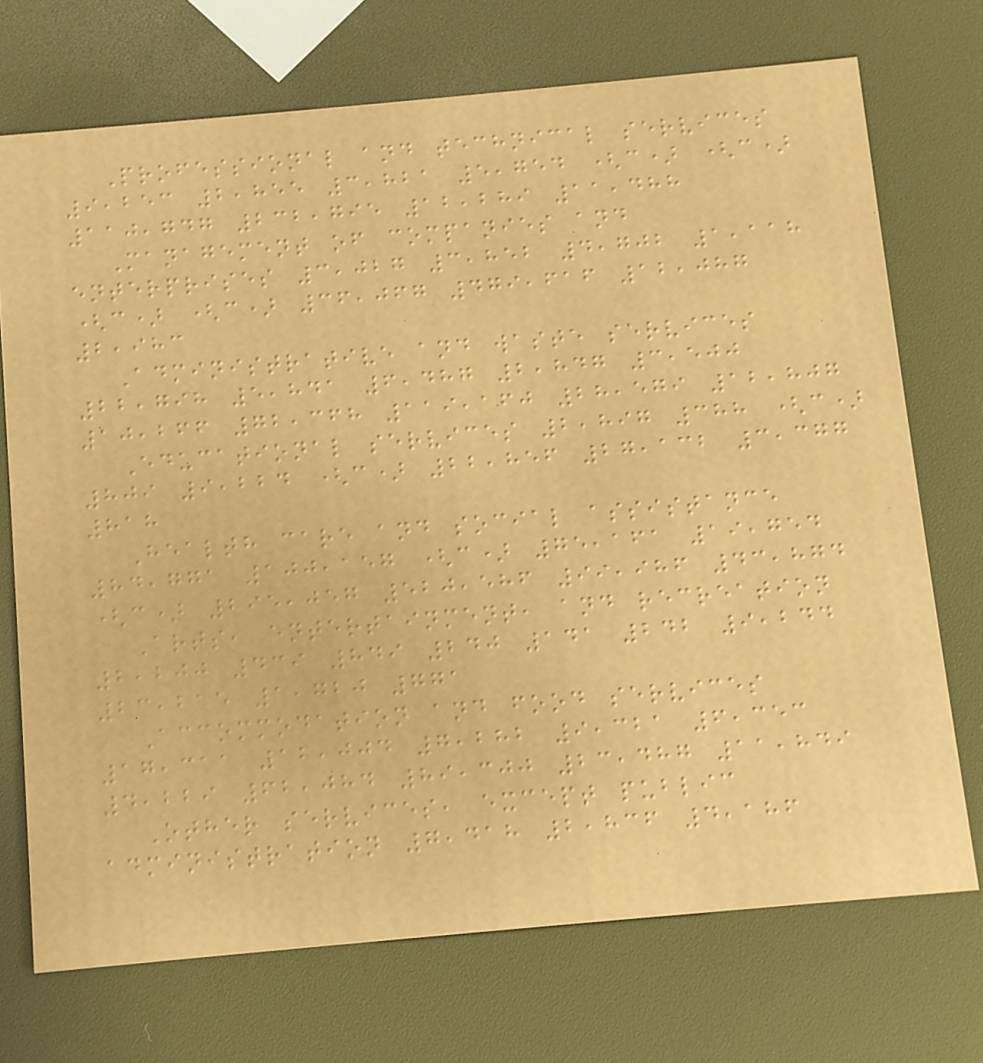Professional and technical services
9,253 2,855 3,821 5,754 (c) (c)
110,747 232,795 12,289 11,488
Management of companies and
enterprises 3,027 3,852 4,702 1,118
(c) (c) 36,067 479,616 12,087
2,983
Administrative and waste services
22,798 5,841 6,487 2,847 3,500
10,266 72,368 119,160 28,579 12,807
Educational services 2,897 388 (c)
809 9,224 (c) 22,856 27,132 3,377
818
Health care and social assistance
84,771 100,157 (c) 75,161 19,754
(c) 295,057 520,586 99,986 43,874
Arts, entertainment, and recreation
2,200 439 849 240 141 242 9,244
23,215 1,720 771
Accommodation and food services
17,311 12,004 7,282 9,321 6,353
4,229 62,084 89,300 23,487 11,849
Other services, except public
administration 7,418 2,836 4,186
